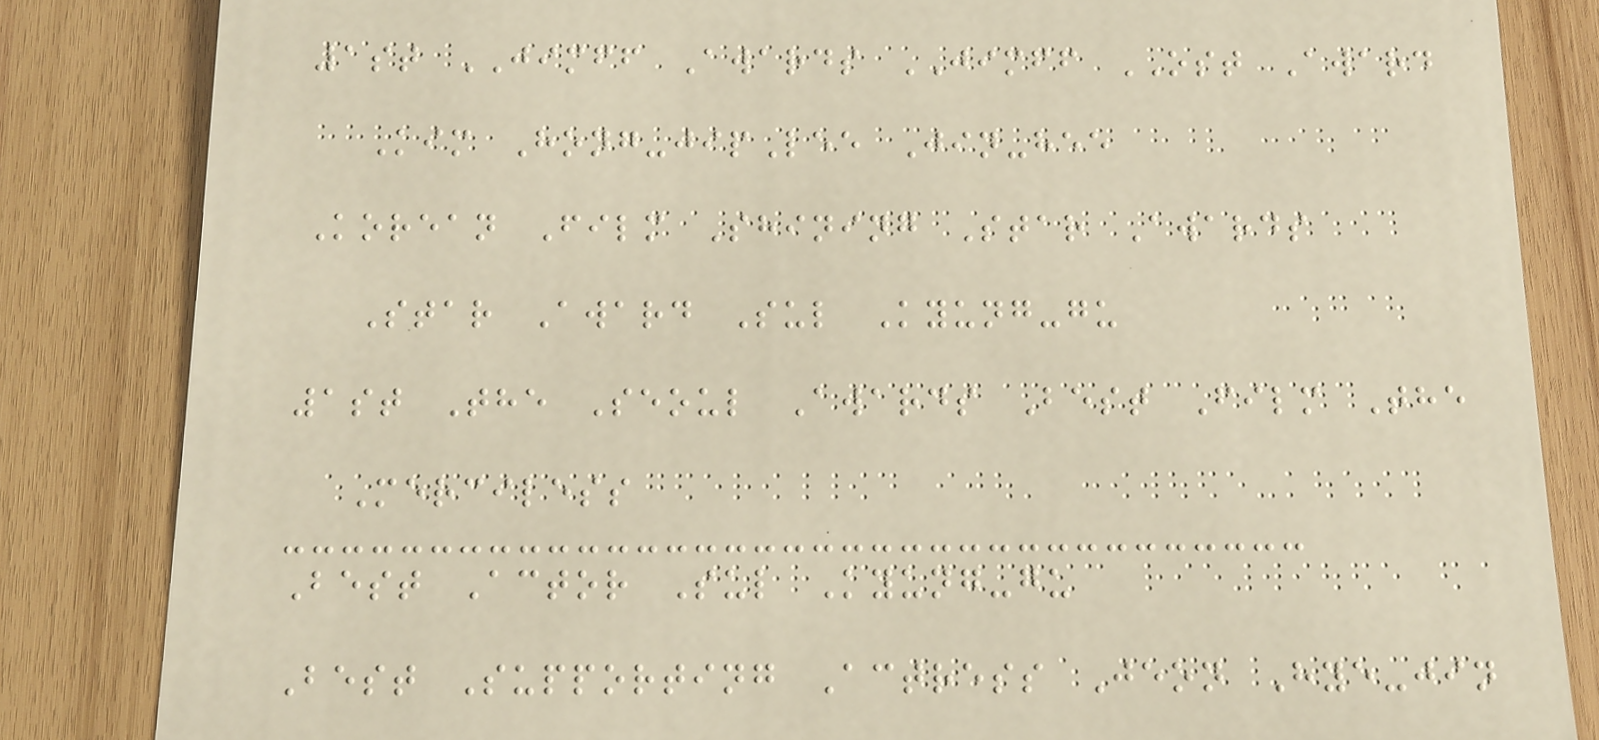1st JIMFF Awards JIMFF OST Award
Kim Hong-jipLee Jin-hee
Korean Film Shining Star Awards
Star Award Sul Kyung-gu
1st The Seoul Awards Best Film The
Merciless
Best Actor Sul Kyung-gu
Best Supporting Actress Jeon Hye-jin
